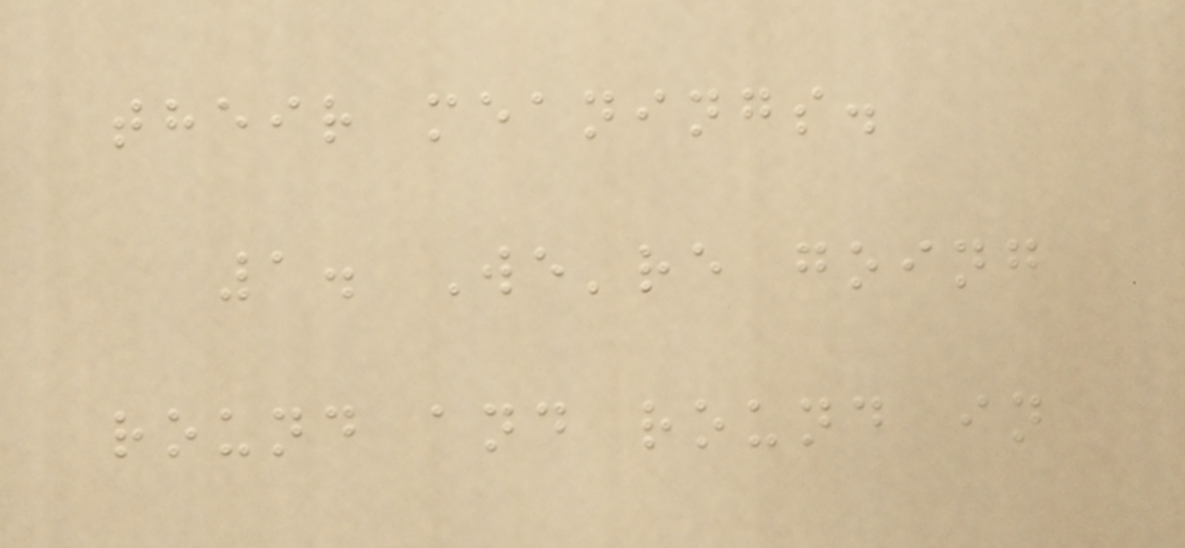their meanings.
1. We're going
round and round in
